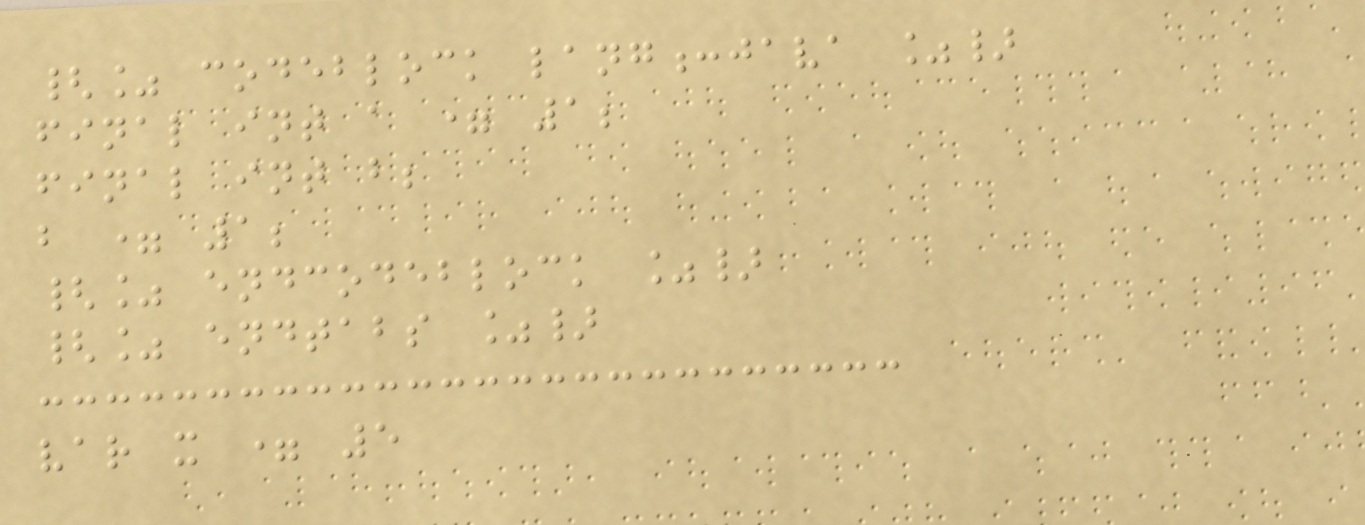{% codeblock lang:java %}
final int a = 1;
final int b;
b = 1;
{% endcodeblock %}
{% endtabs %}
var x = 5
